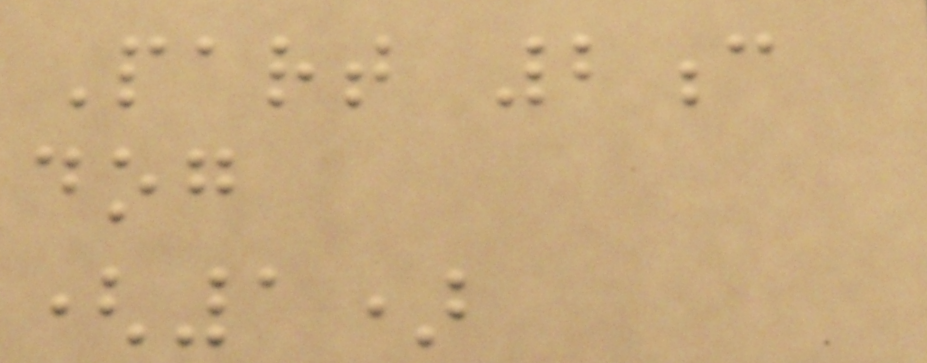Part 2c
dog
(1)
